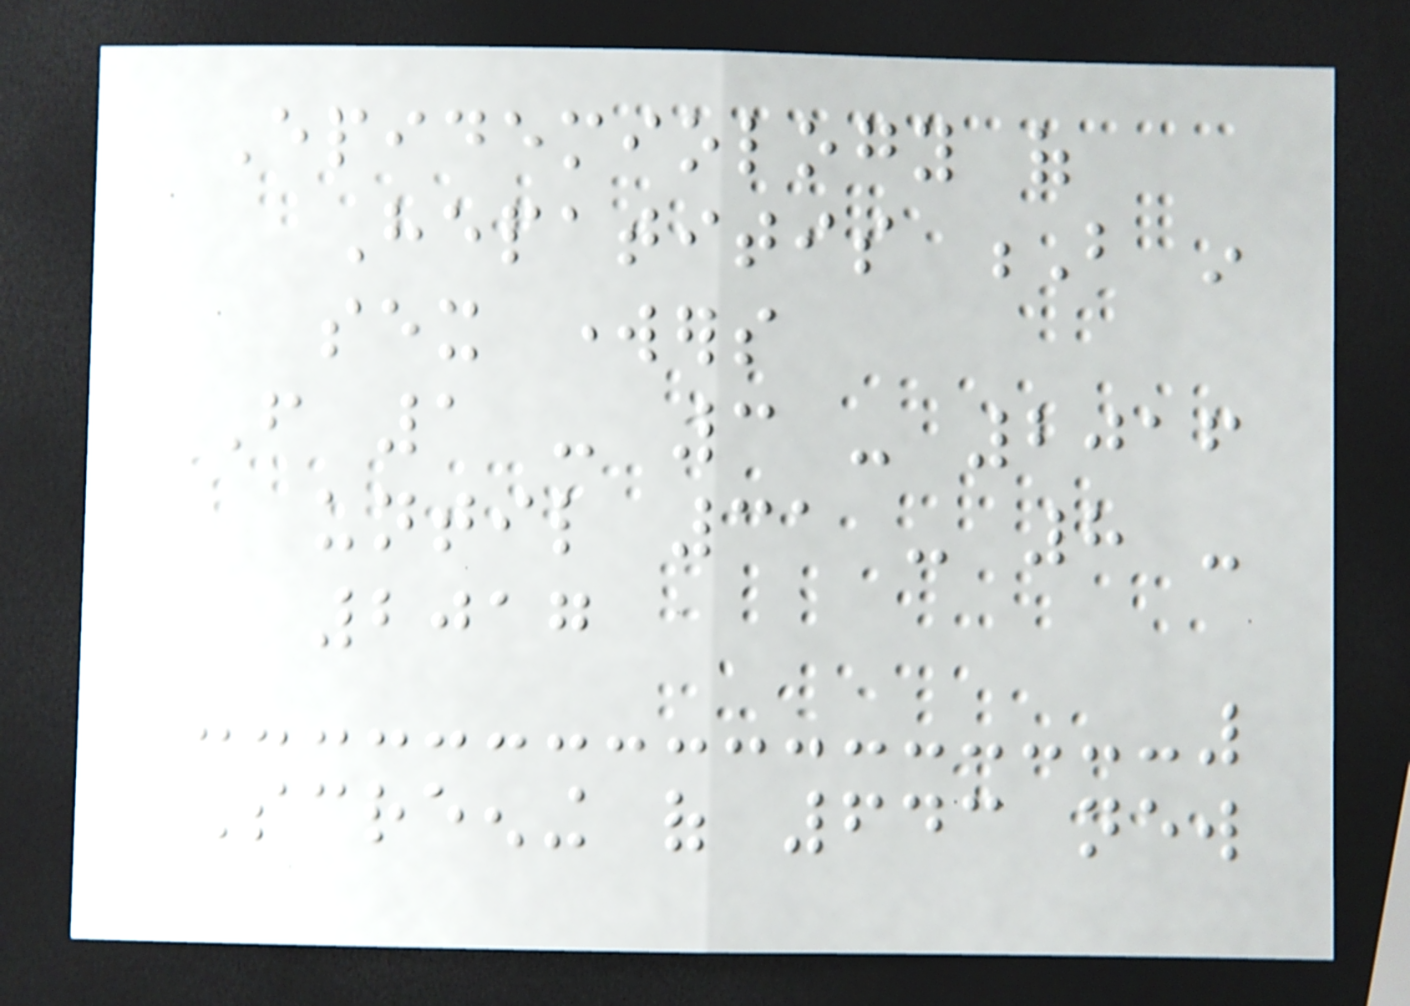Epidemiology of
Hepatitis B in
sex workers
From 1 - 3 - 2016
until 31 - 8 -
2017
Screening of 643 new
